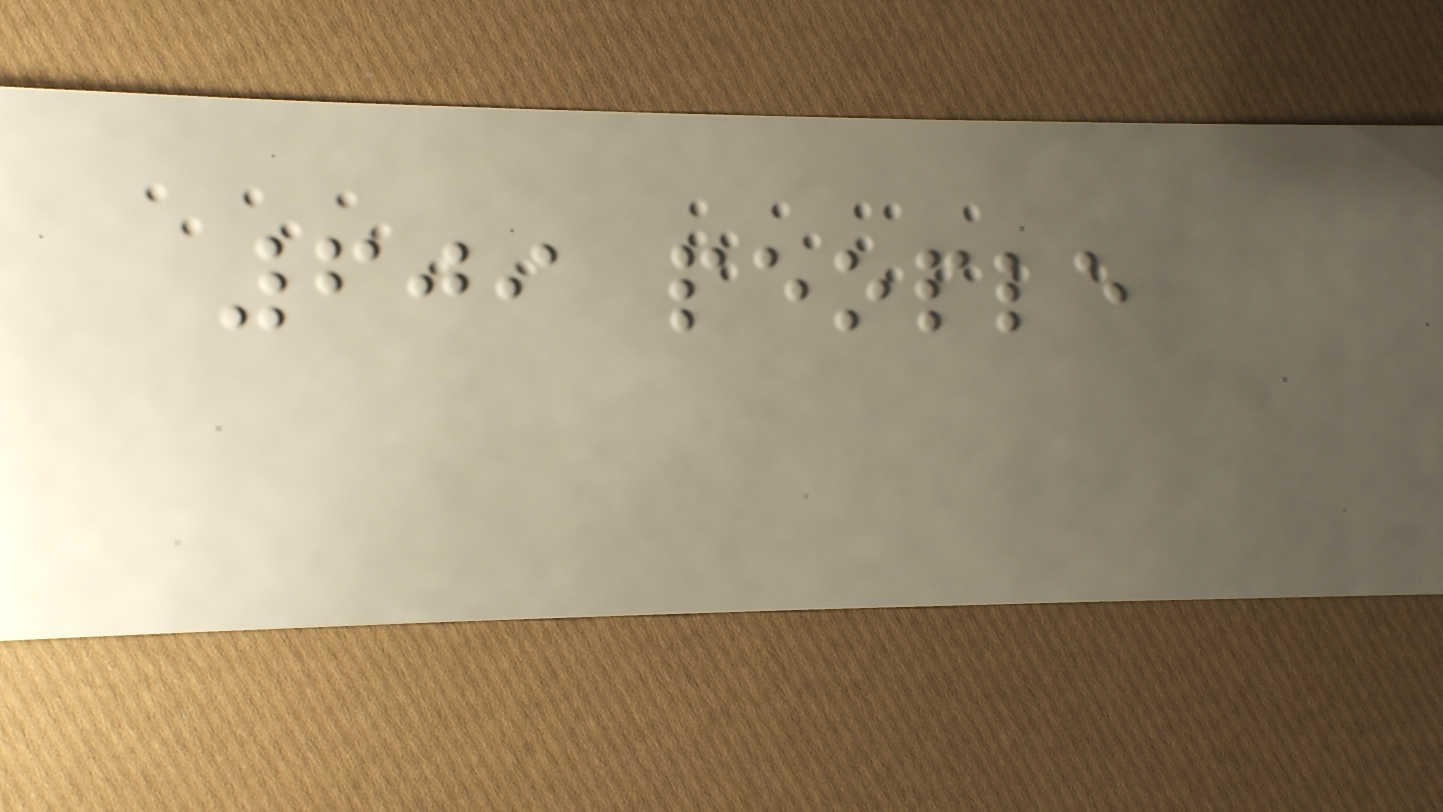609 people
